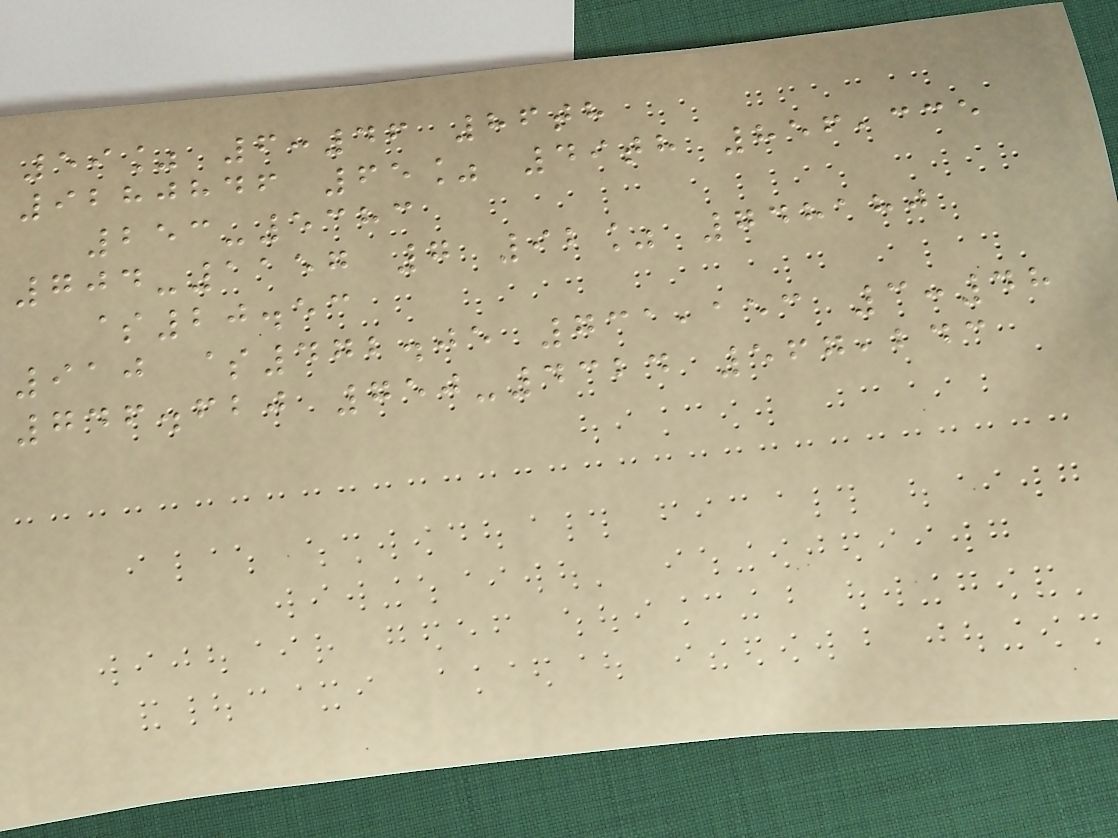59% 6:46 86th
9280846 65% 49th 856,335
253-5383
704-1157 7 92% 748180
$20.53
910 $472.05 731,153 3:48
746.620 750-4324 567,243
